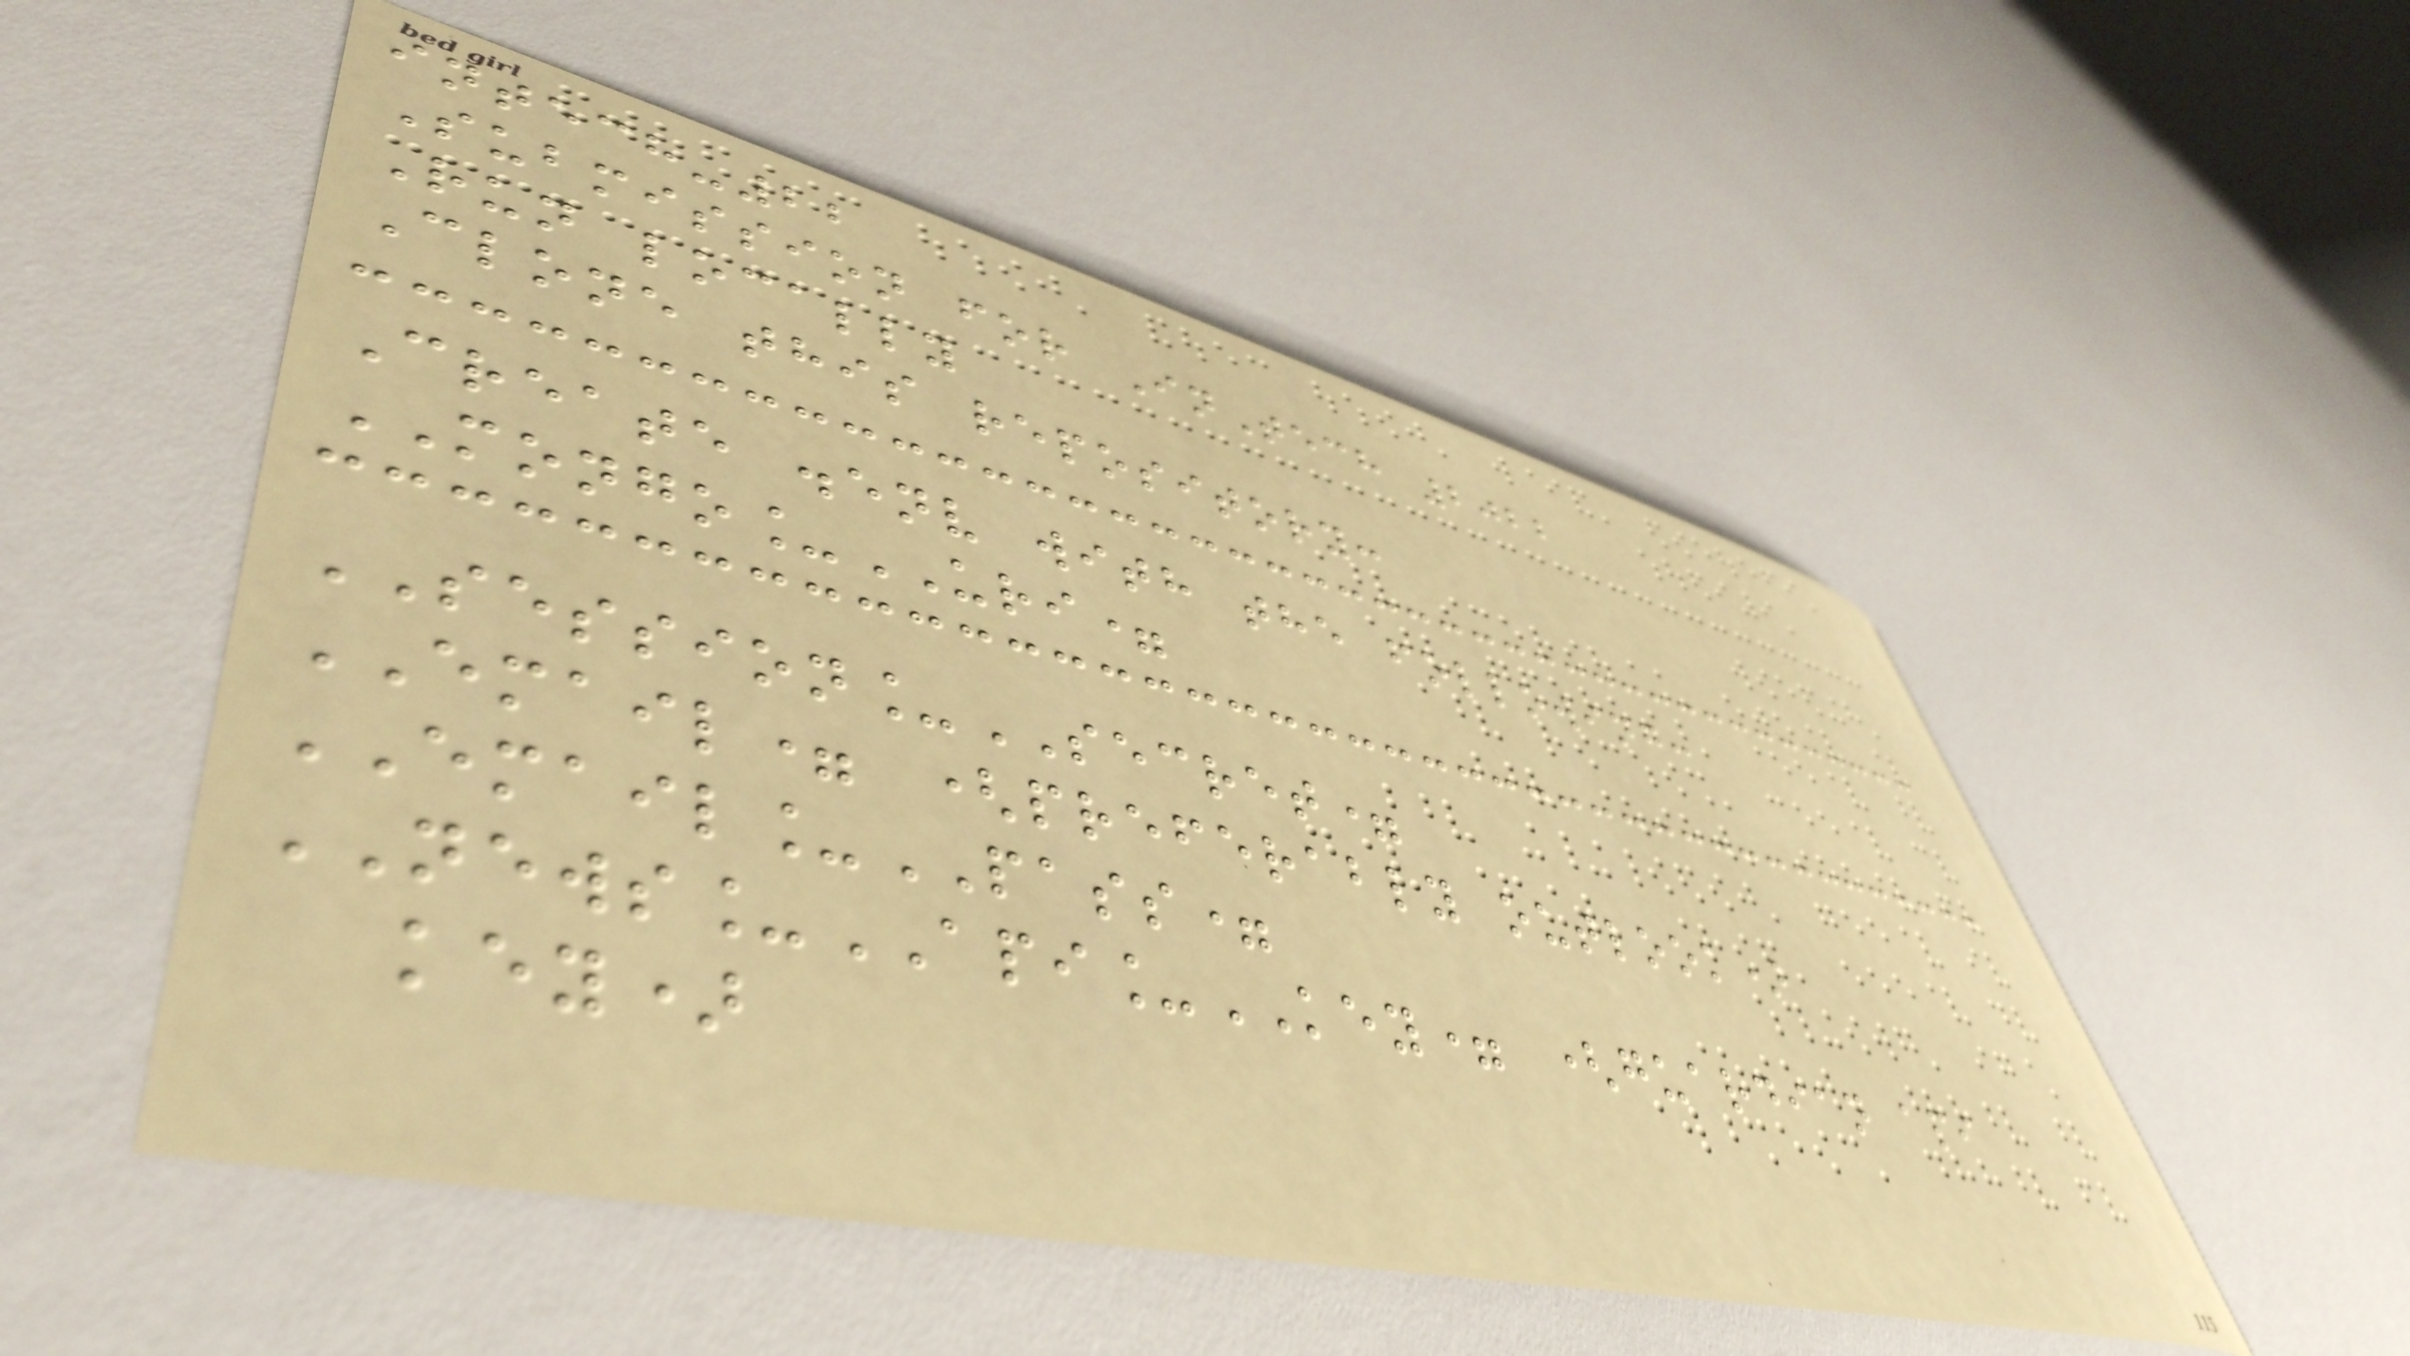intech-22
Submission for InTech 2022
Run locally
Clone this repository:
Create .env with the following:
MONGO_URI=
SESSION_SECRET=
EMAIL= (preferably outlook)
EMAIL_PASS=
NEWS_API_KEY= (guardian api
key)
